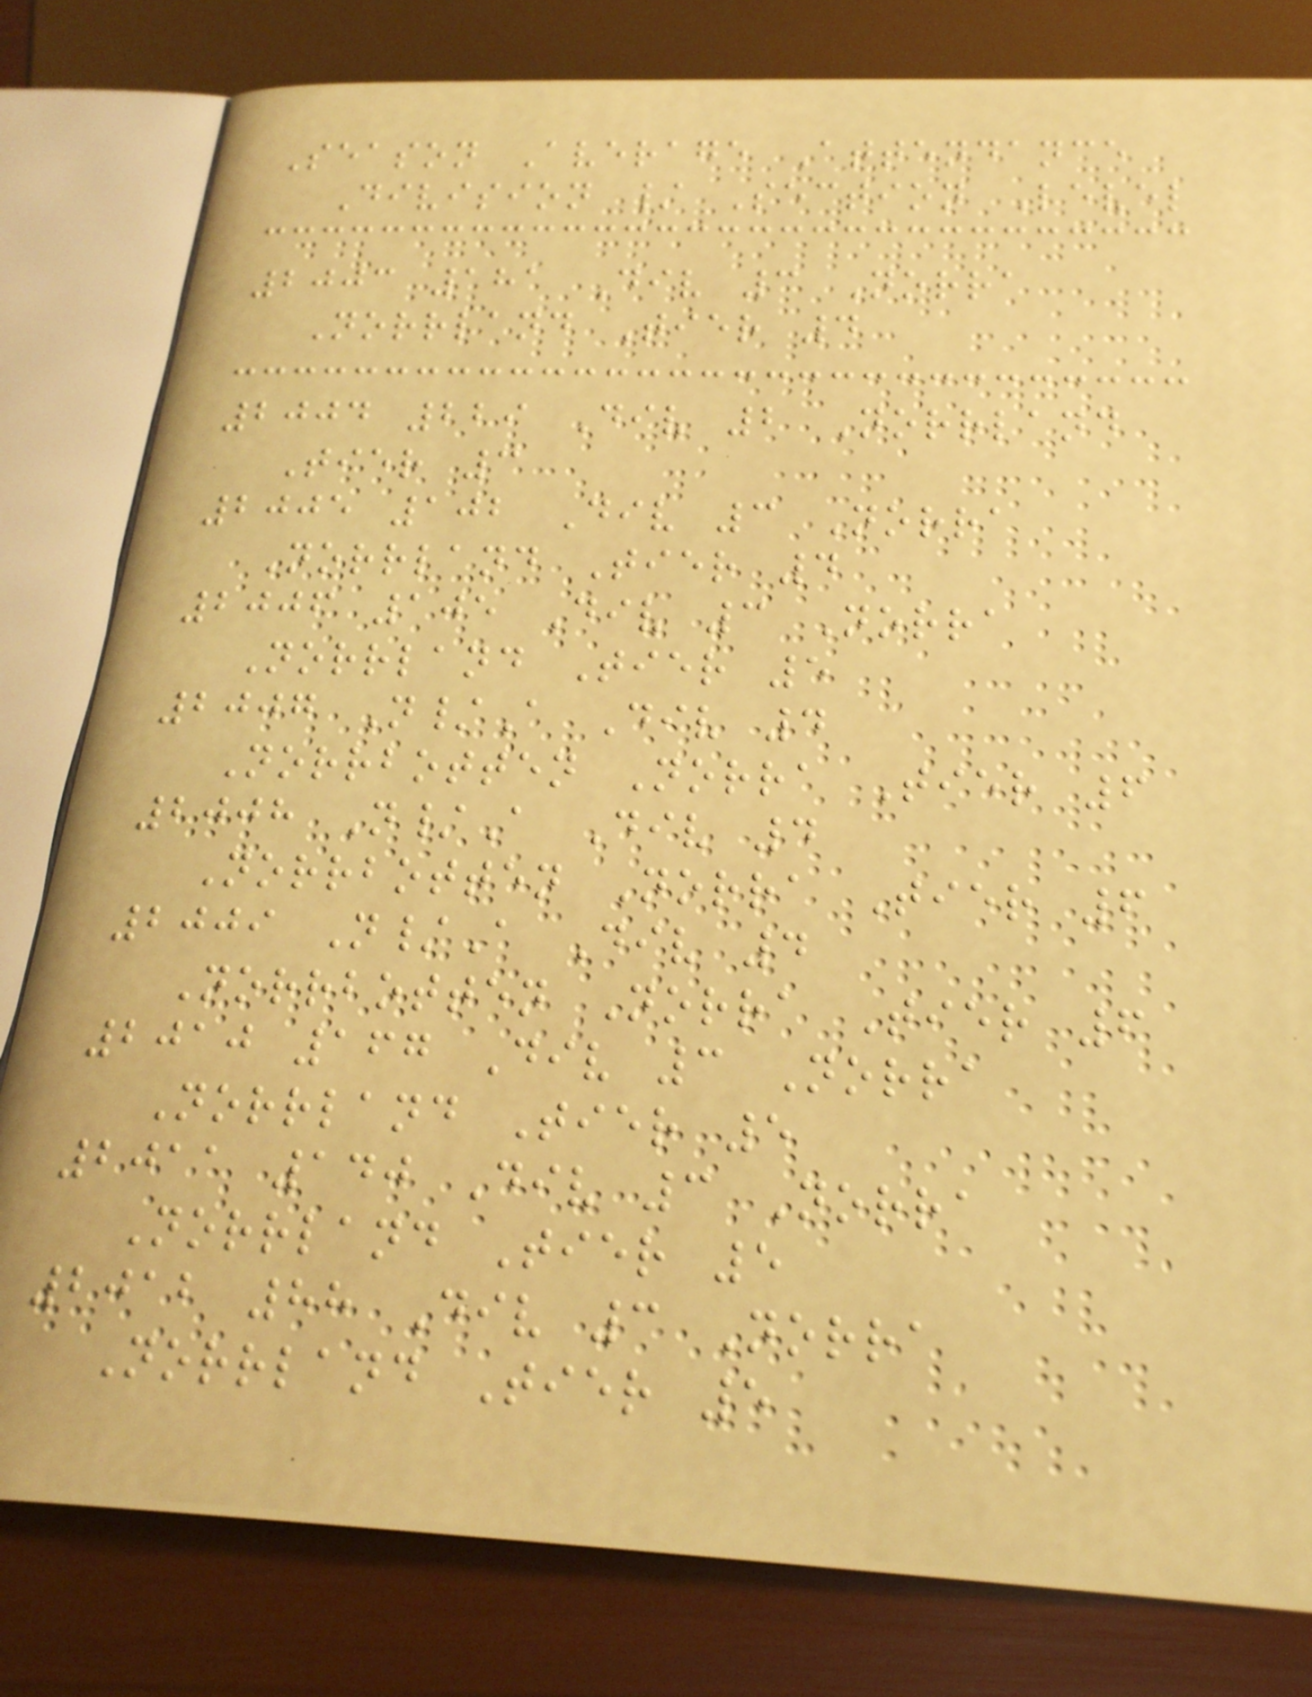Season Average Attendance
Division / Section Level
2003 181 Div 3 Norra
Norrland Tier 4
2004 229 Div 2 Norrland
Tier 3
2005 102 Div 3 Norra
Norrland Tier 4
2006 105 Div 3 Norra
Norrland Tier 5
2007 N/A Div 4
Norrbotten Norra Tier 6
2008 N/A Div 4
Norrbotten Norra Tier 6
2009 N/A Div 4
Norrbotten Norra Tier 6
2010 167 Div 3 Norra
Norrland Tier 5
2011 140 Div 3 Norra
Norrland Tier 5
2012 88 Div 3 Norra
Norrland Tier 5
